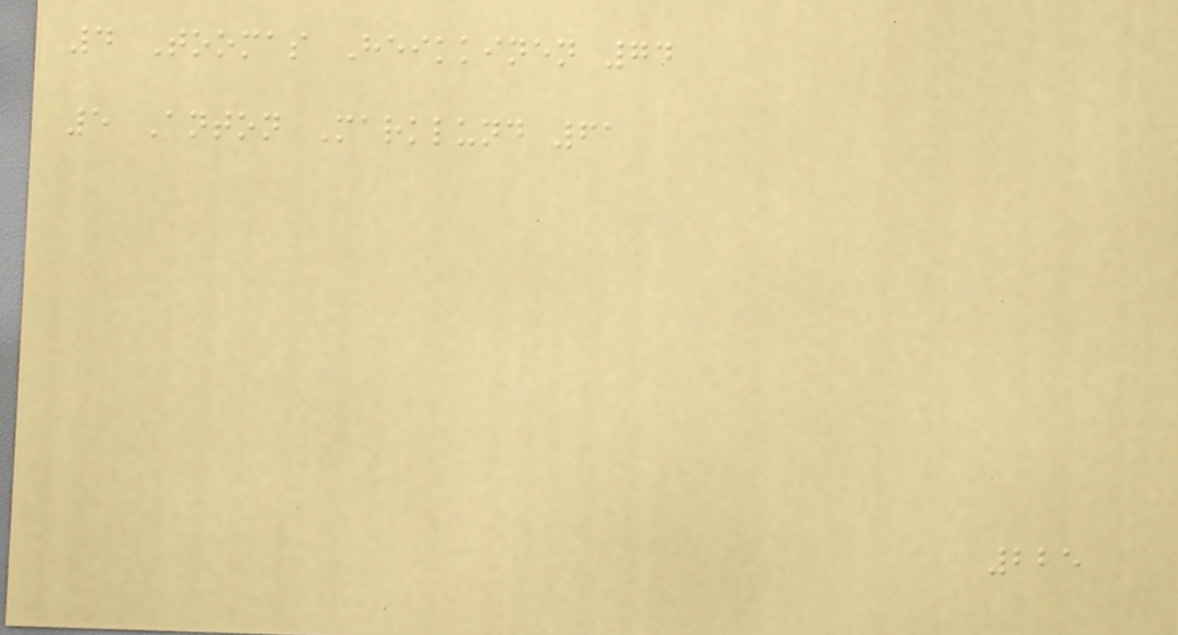4 Toomas Heikkinen 74
5 Anton Marklund 61
225
